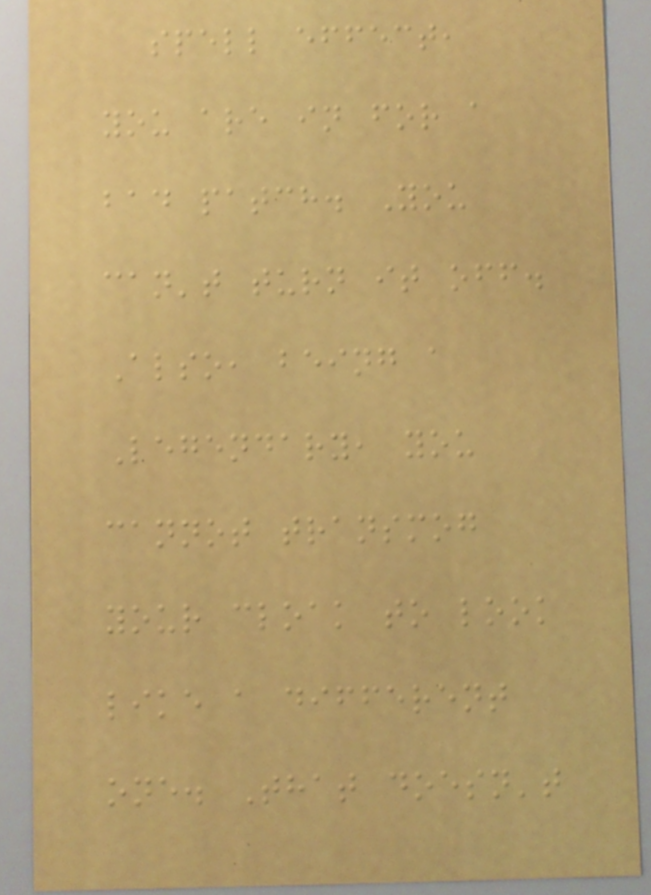spell effect,
you are in for a
bad patch. You
can't turn it off.
Also, being a
Legendary, you
cannot transmog
your cloak to look
like a different
one. That doesn't
